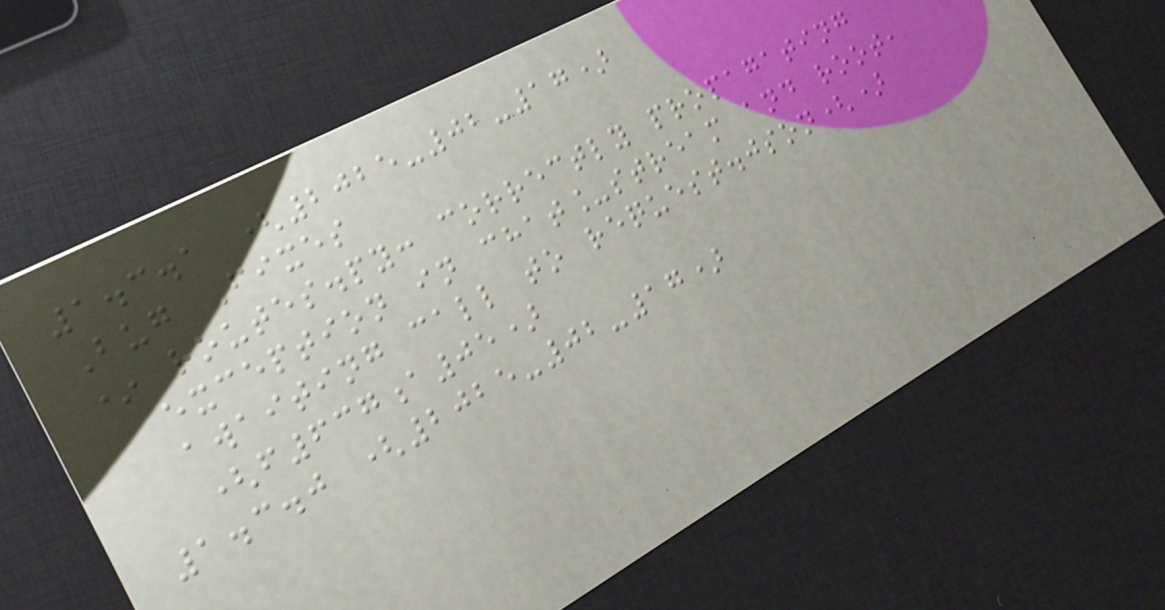1.3.1 (2025-02-17)
Bug Fixes
* routes.py: correctly propagating
exception in chat_stream and root,
awaiting call to request.json()
(f637a05)
1.3.0 (2025-02-17)
